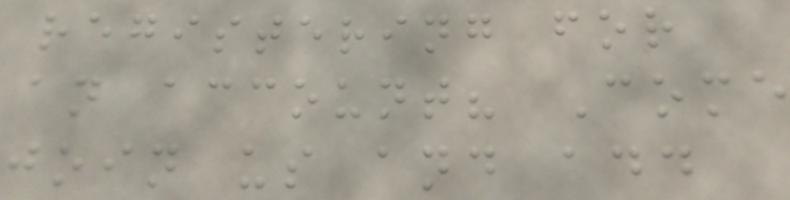registering for
an account? Come
join us and add
